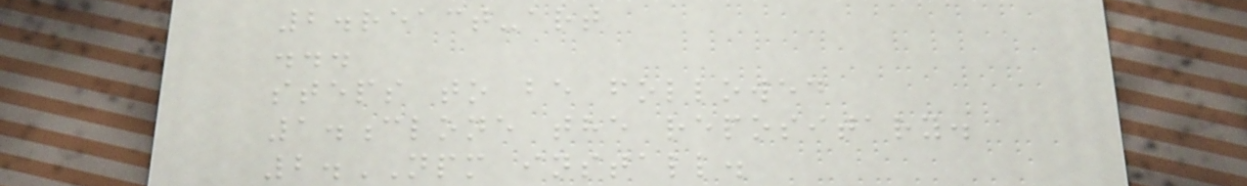2.react-art
...
steps to be followed
1.clone the repositary.
2.NPM install.
